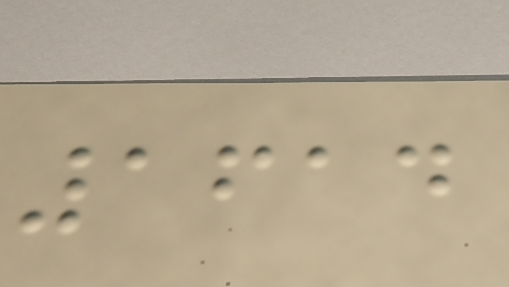1614
